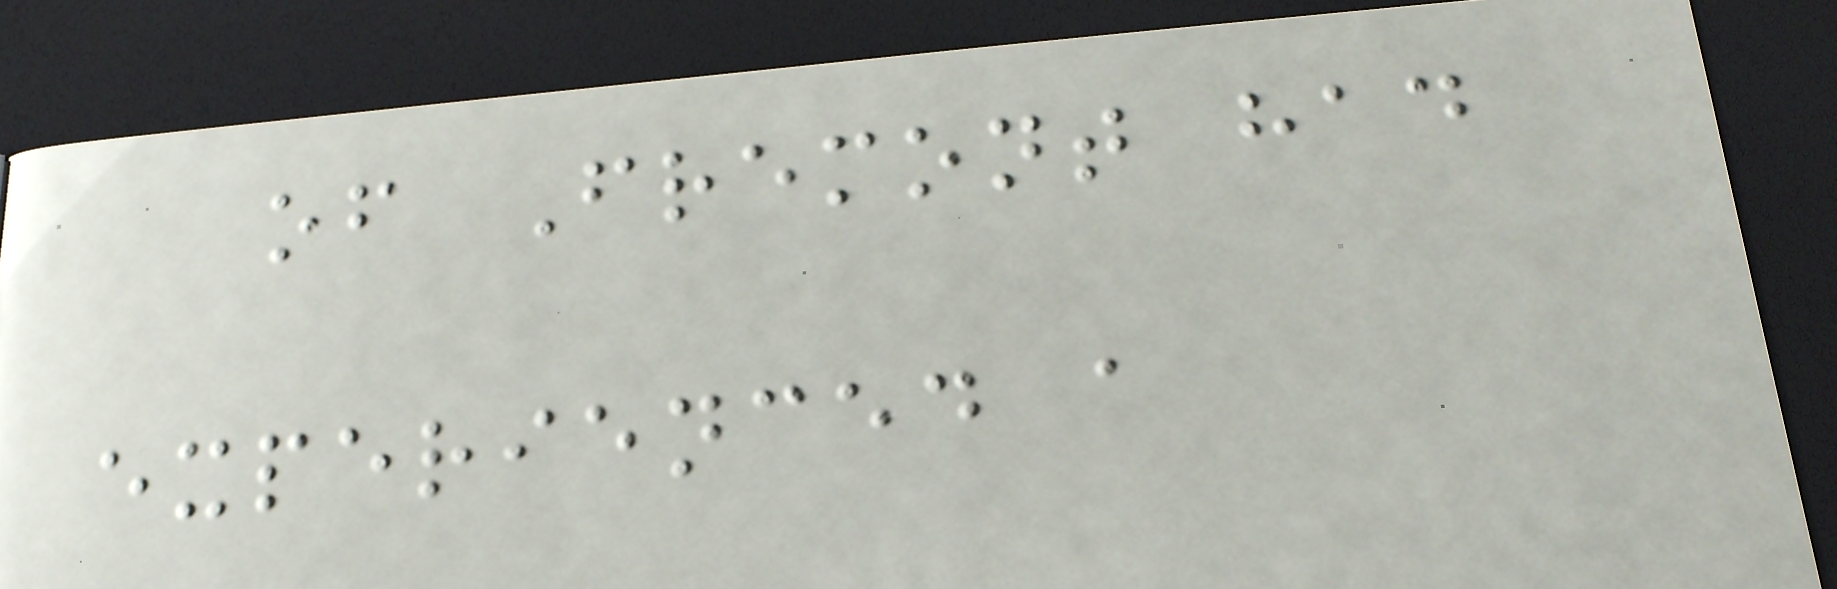of Fremont had
experienced a
